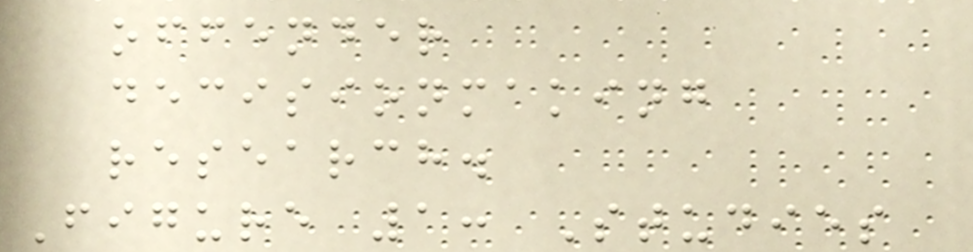offender
decisionmaking
research.
Figure 1: Studies
